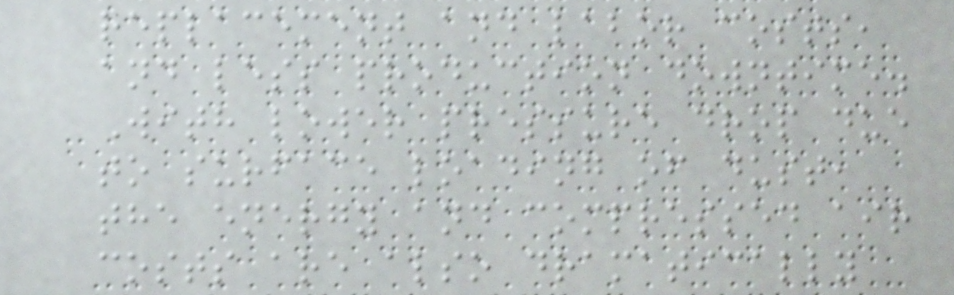replacement and labor costs,
and less production downtime.
With lower pressure drop due
to surface loading of dust,
the energy and compressed air
costs are also dramatically
